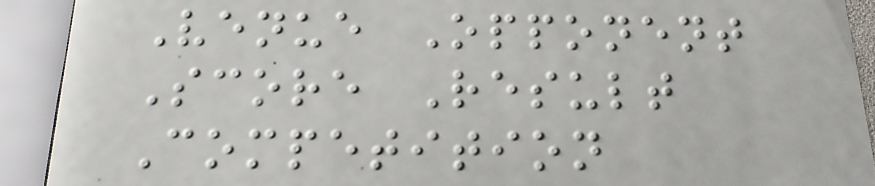Venue Opponent
Score Result
Competition
